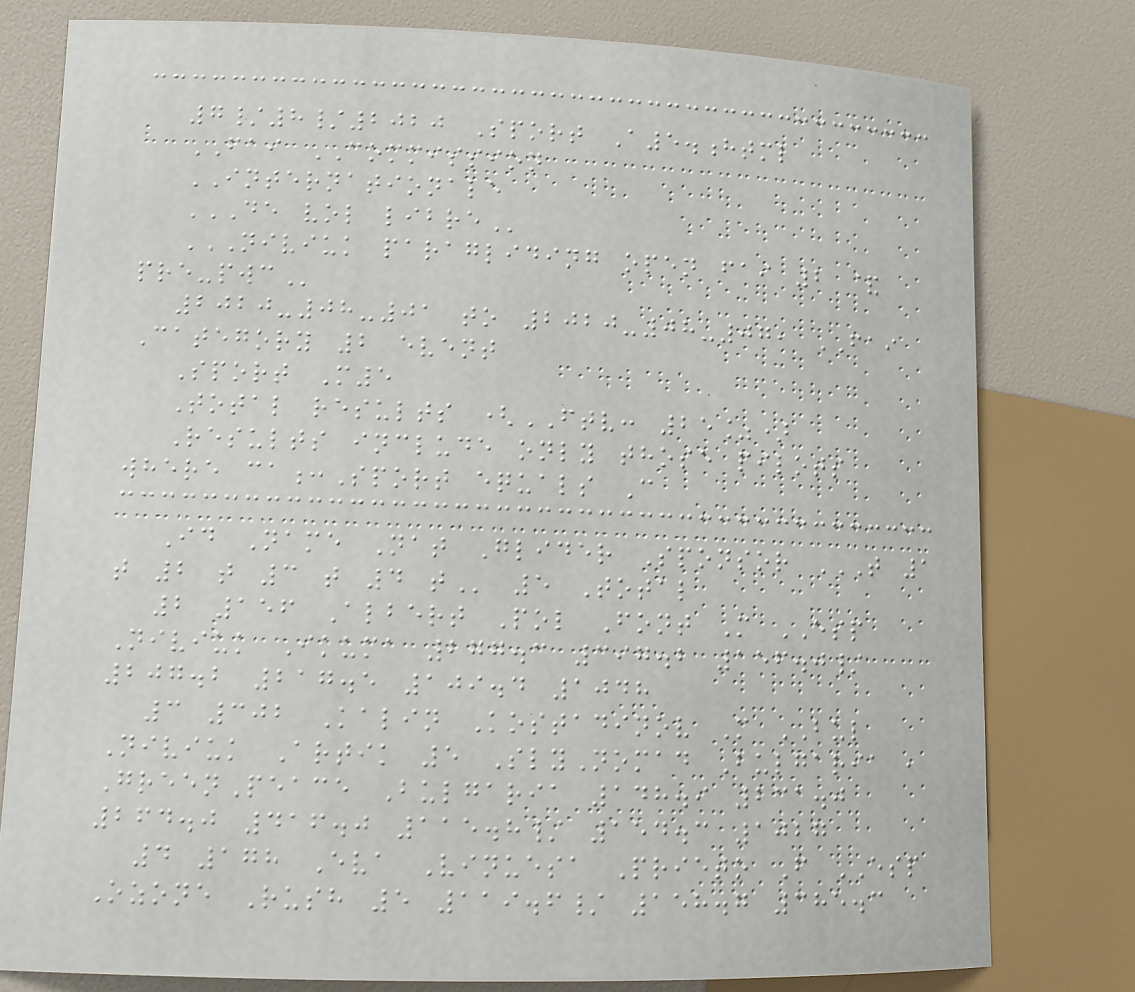7/8/2020 Sport A5.html
FAI COMMISSION
INTERNATIONALE
DE VOL LIBRE
NIVIUK PARAGLIDING OPEN FAI 2 &
PRE-PWC
2020-08-01 to 2020-08-07, FAI
Category 2 event
Sport M5
Total results (FTV: 25%)
Results include only those pilots
where ca:Sport equals C
Id Name Nat Glider Sponsor T 1
T 2 T 3 T 4 T 5 Total
2 156 Albert Pol Font M ESP
Niviuk Ikuma 277.3 397.2 156.0/
207.2 217.5 109.4 1048
3 302 Kalin Kostadinov M BUL
Niviuk Artik 5 SlyNomad Bulgaria ,
GreenPeace Bulgaria 148.9 231.0
264.0 416.0 115.8/ 154.3 1027
4 178 Eva Vinuesa Prieto F ESP
Ozone Rush 5 119.6/ 158.7 385.3
